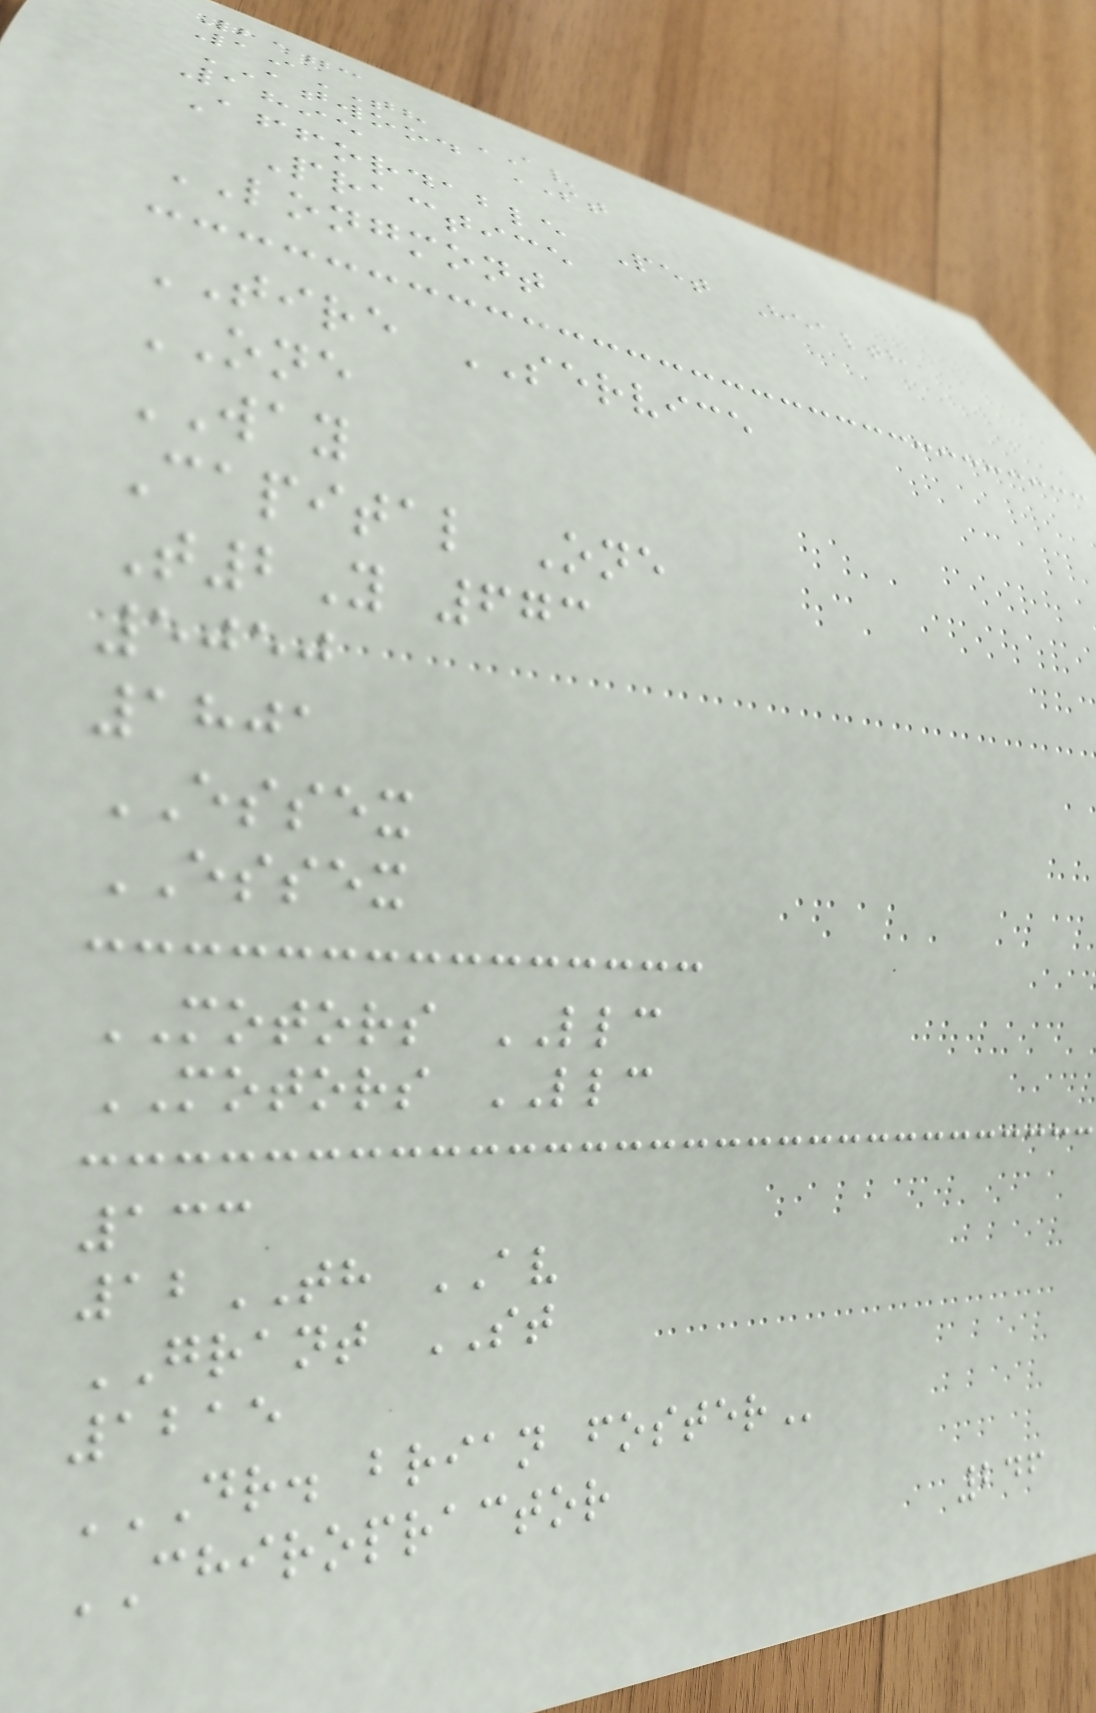2173
19TH AV
ATWOOD ST
1895
Affordable Pet Health
Practice
LONGMONT
TIRE SERVICE
ONE
WAY
Capital One
T2Y 673
5050
1801
ESSEX
ESSEX
MOTORS LLC
MOTORS LLC
133
12TH AV
GRANT ST
1215
DR. BRIAN FOSTER
CHIROPRACTOR
246
